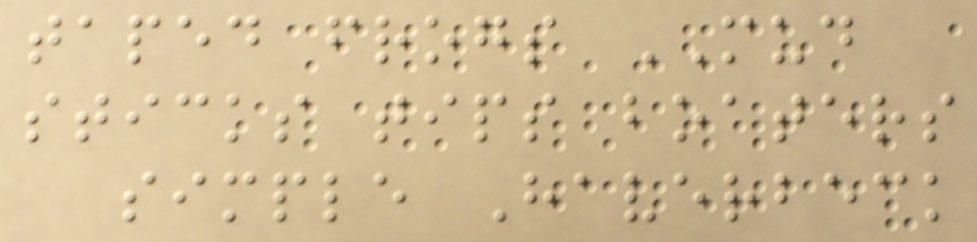taped frogs MUD
sticks tips boaters
simple Haverbeck
